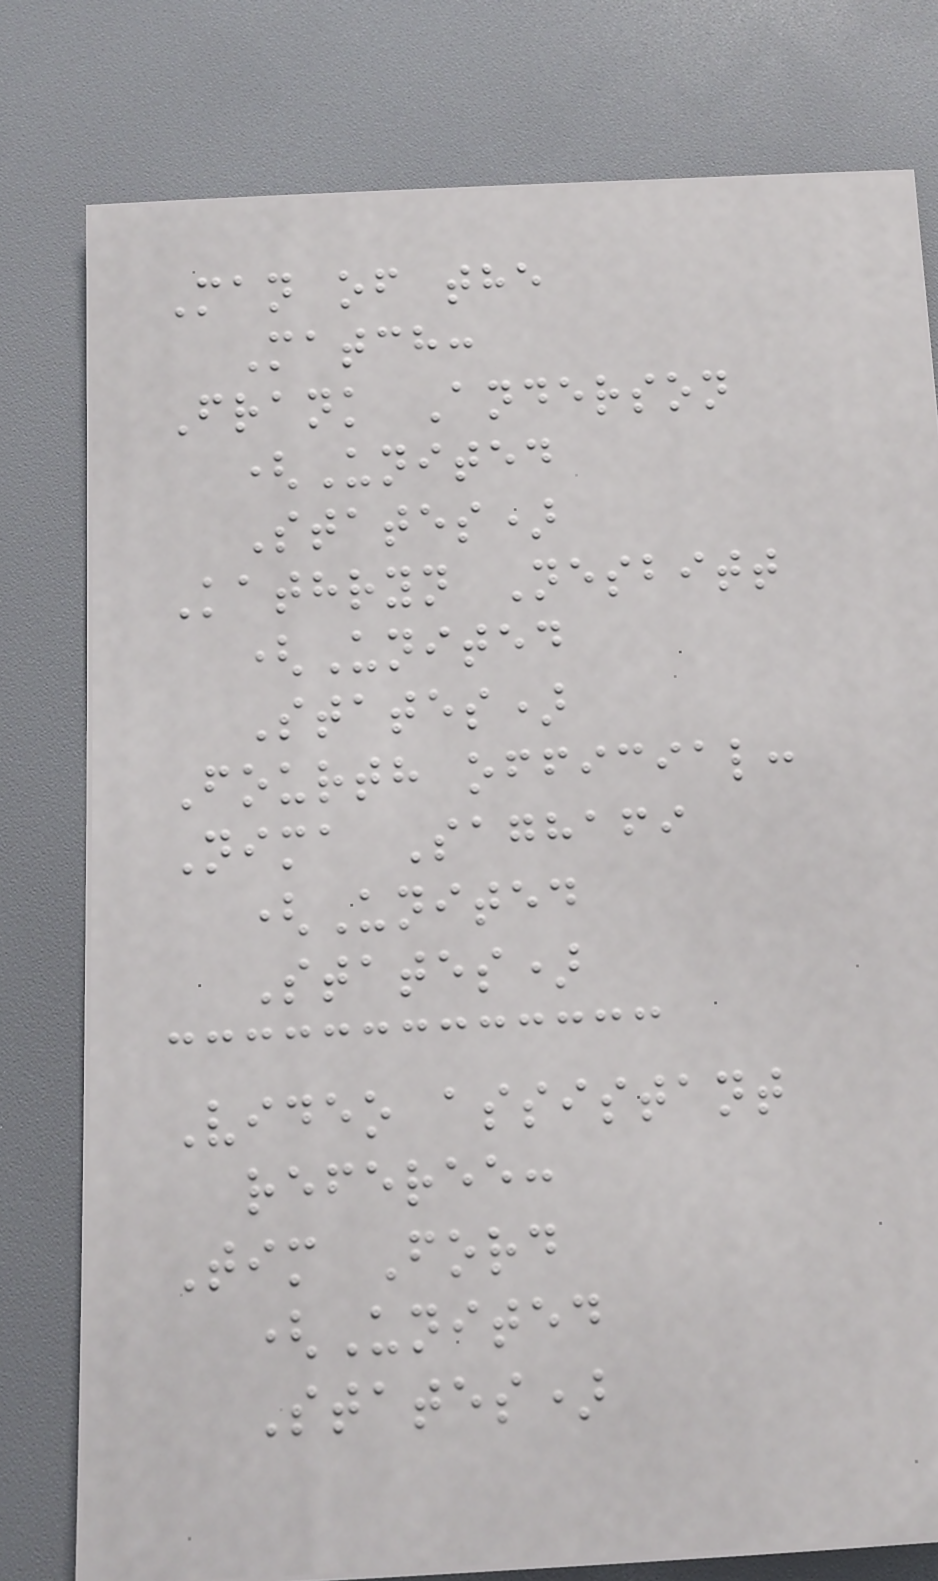Man of the
Match:
Frank Anderson
(United
States)
Kathryn Nesbitt
(United
States)
Fourth official:
Nima Saghafi
(United
States)
Video assistant
referee:
Tim Ford
(United
States)
